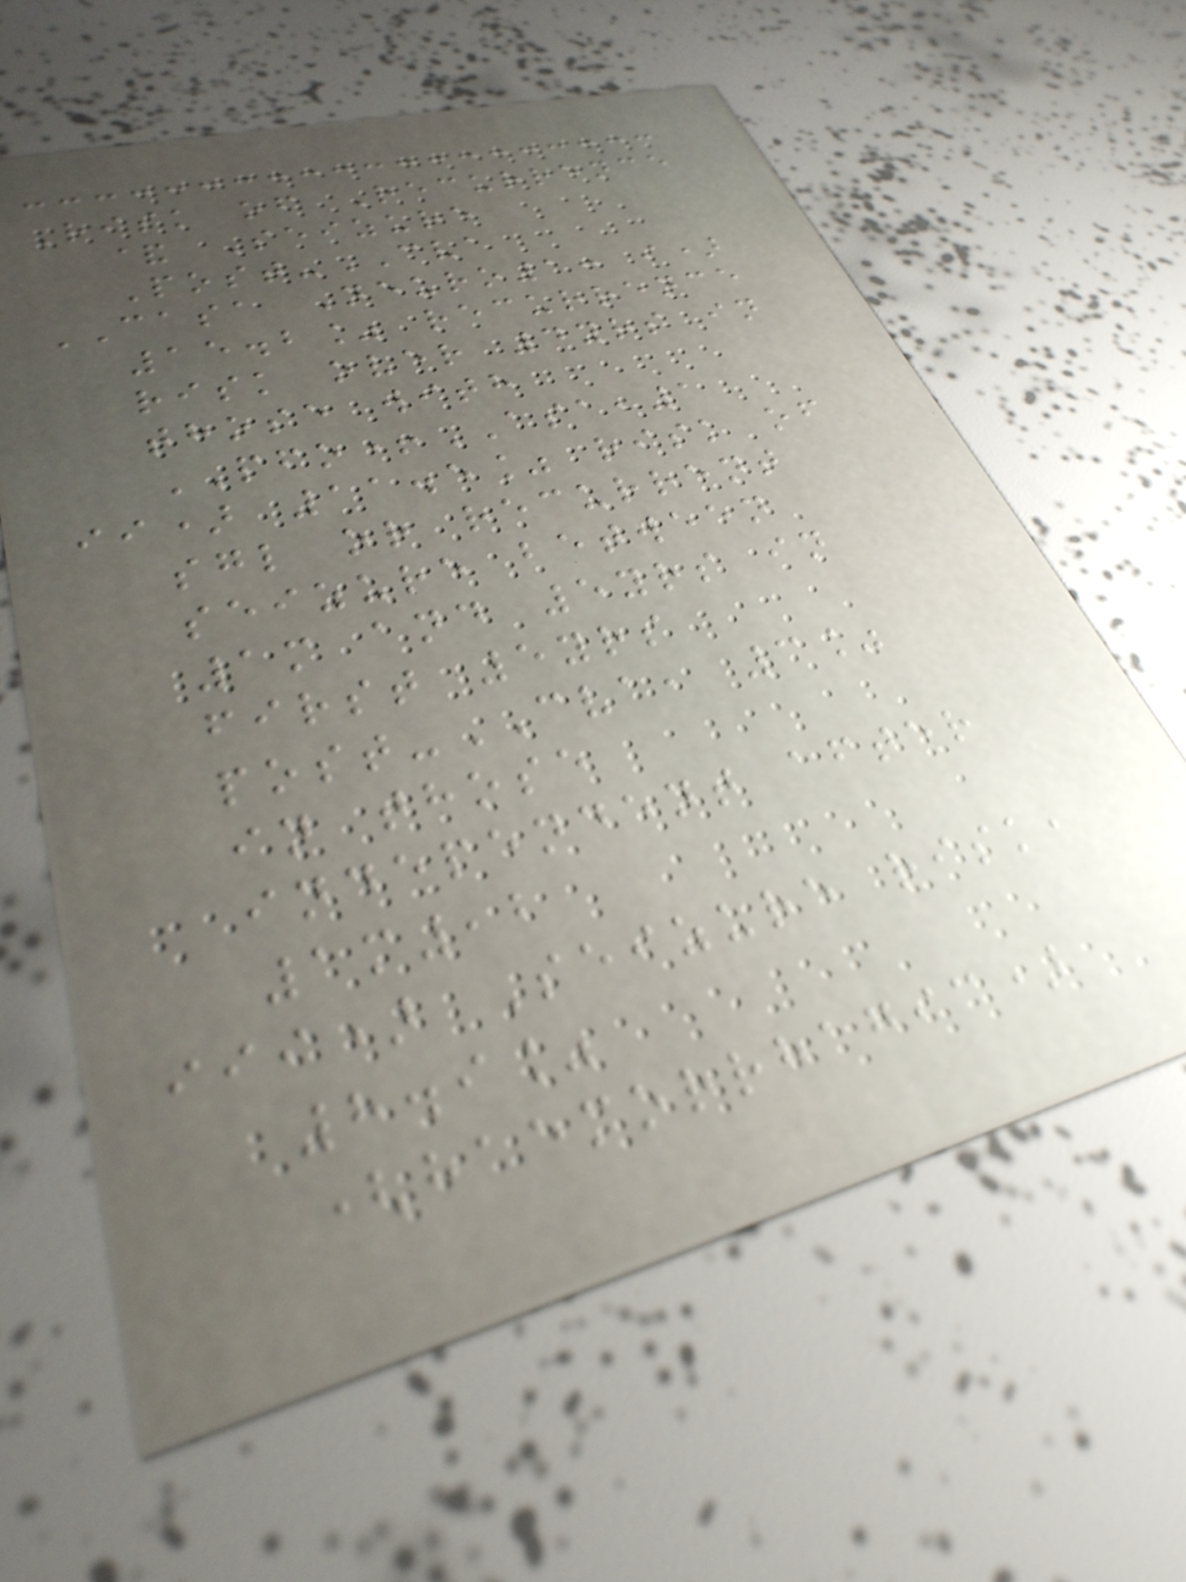Risk of Recurrence
& Seizure
Post-CVA
CASA Neuro1: i)
15.2% recurrence
risk over 4yrs in
those with
PFO+ASA,1
ii) 11.5% risk of
sgl or recurrent
seizure between
1m and 5yrs in
first 5yrs
post-CVA, 3%
in those
independent after
1m,2
iii) Seizure risk,
8.9%
(haemorrhagic)
